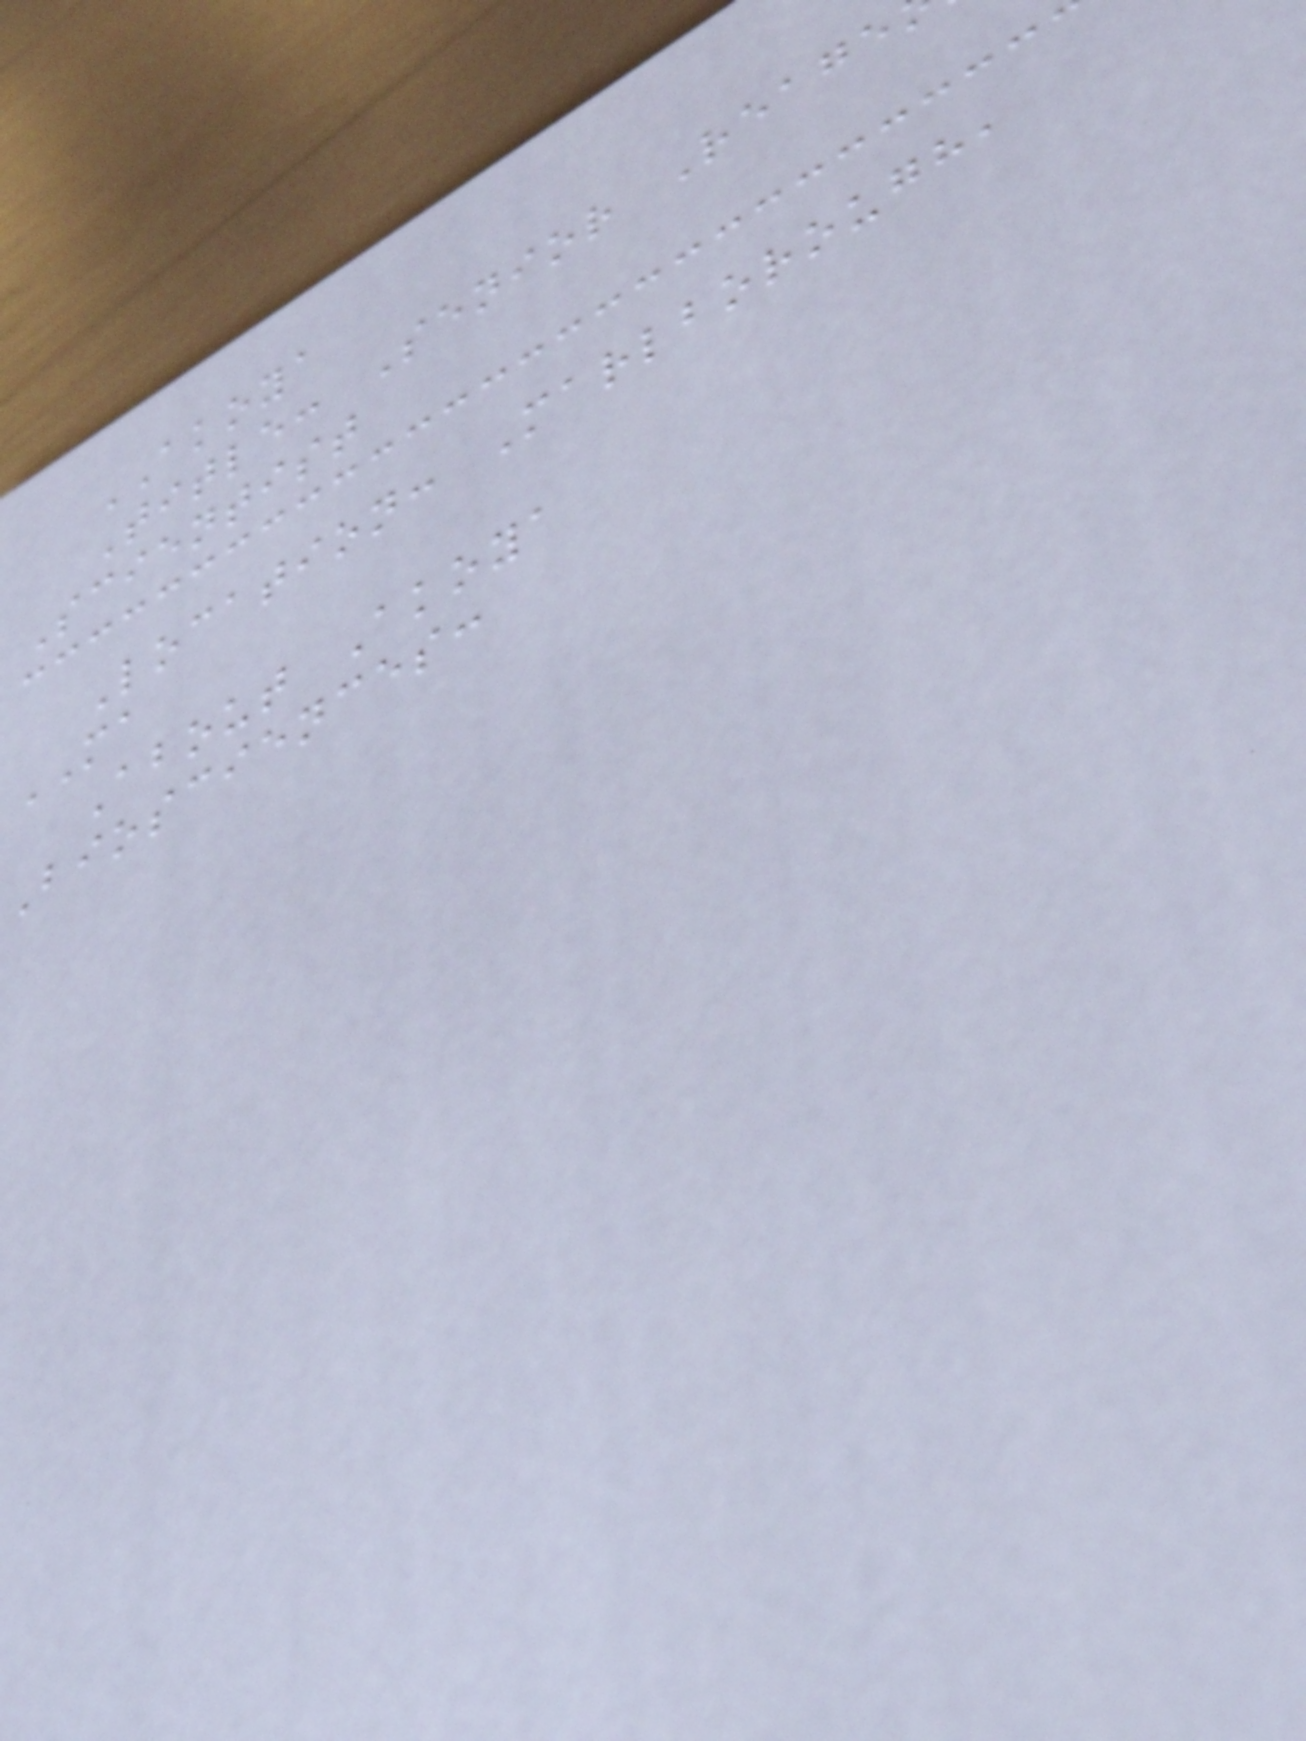AKOYA
Title: Senior Reage
Scientist
Location: Marlborough,
MA
About Akoya
Biosciences:
